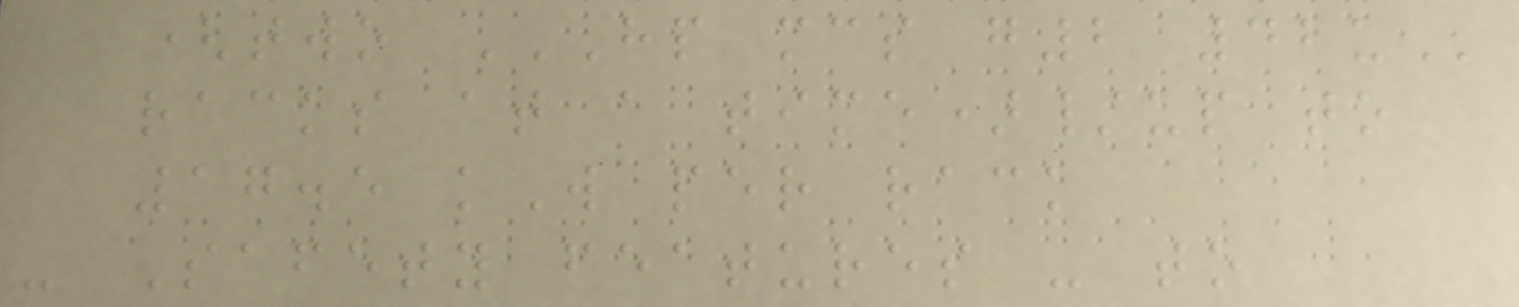(two HP MCS G2 42U
racks at a time)/up to
17.5 kW per rack
- Safety features - to
